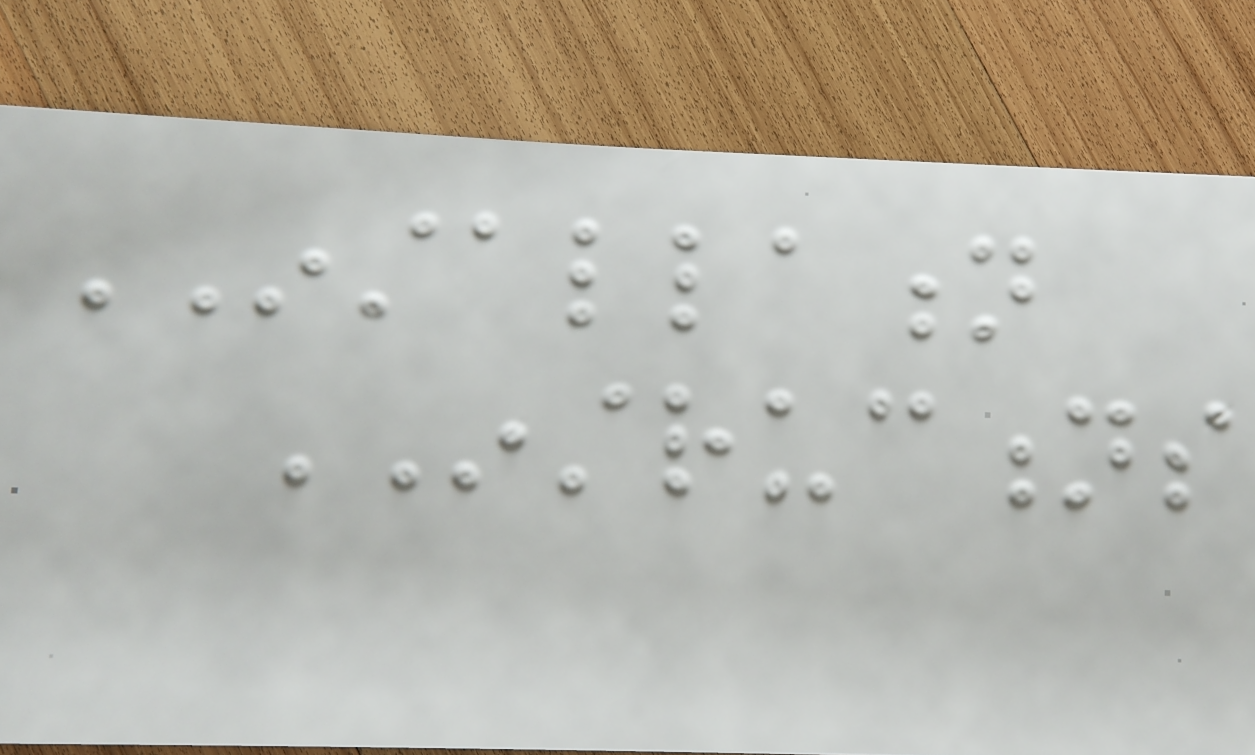INSTALLATION
INSTRUCTIONS
